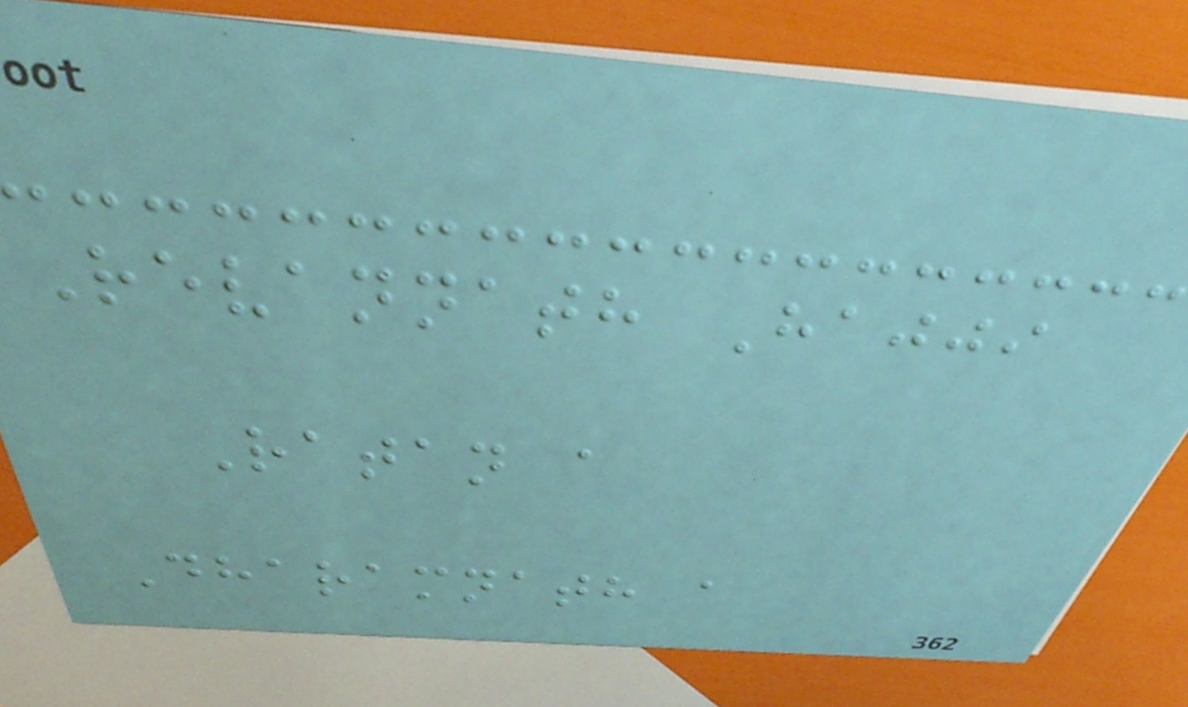Revannath Hajji
Ratan a
Dharamnath a
